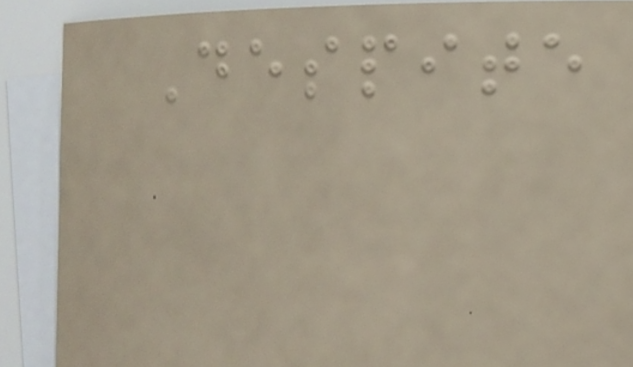Despite
